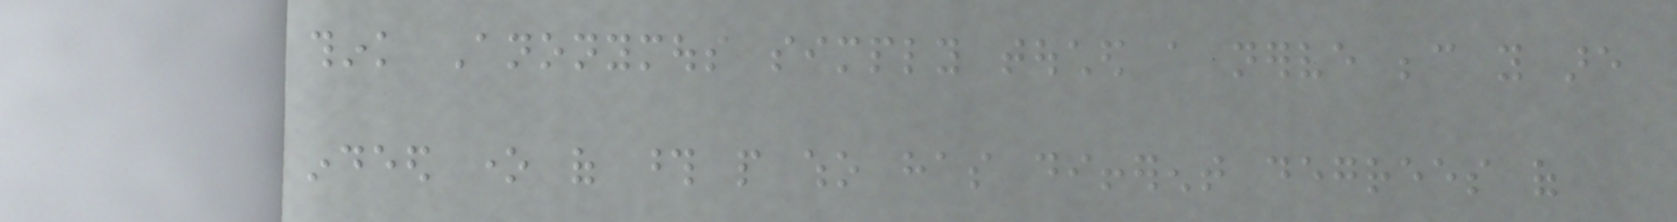think Anonymous simply touched a nerve because you are
indeed one of those people who has different degrees of
